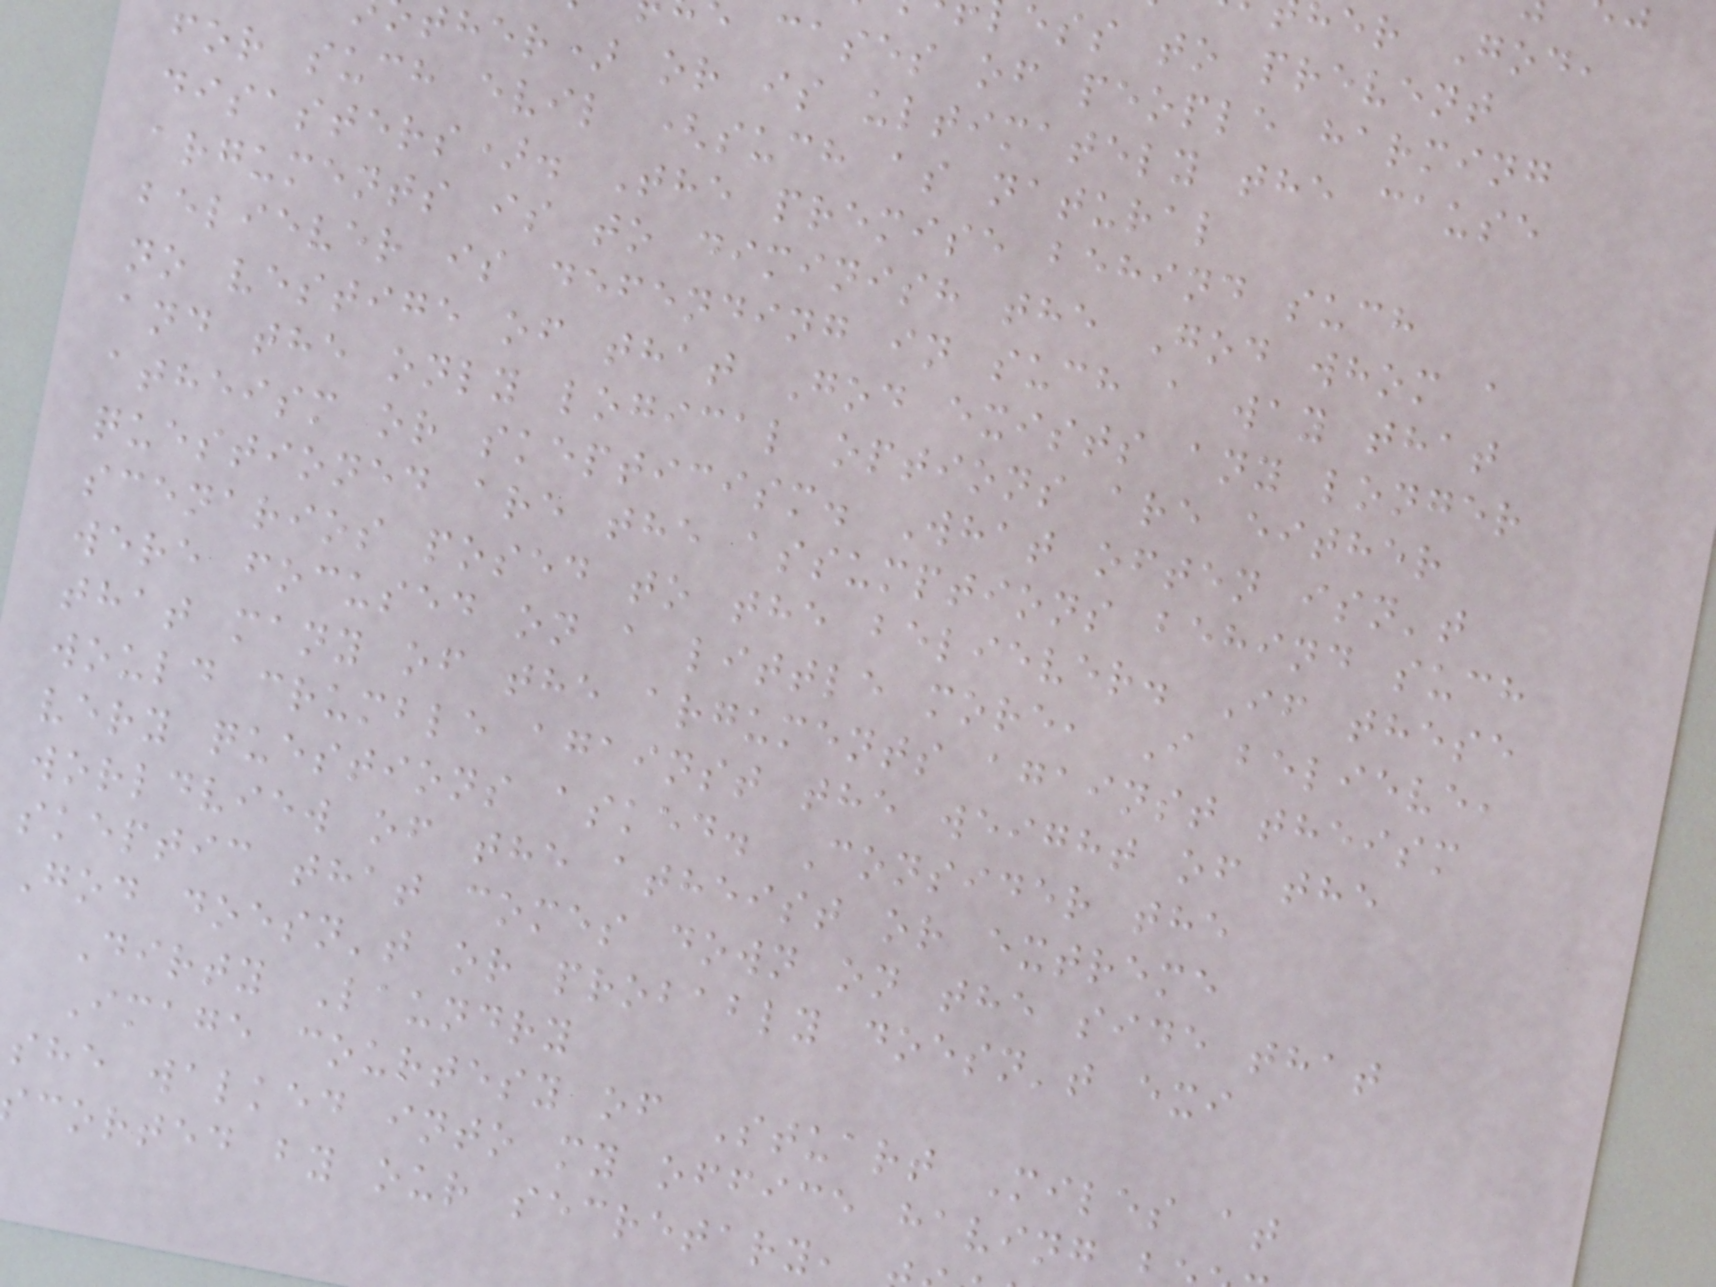ess to prevent
cases of people harming
ther) or is ultimately the cause
for such evil (such as natural
disasters). The premise behind such
arguments is to diminish the God whom a
believer is defending in such a way that
no vestige of that God exists any longer
and the only logical options are either
atheism or skepticism. What often isn't
questioned are the assumptions behind such
scenarios posed to the believer. If these
were focused on a little more, I believe,
that many of the arguments against theism
would crumble against the weight of the
very questions asked. Consider the
worldview of the atheist or extreme
skeptic that comes down on the side that
God doesn't or probably doesn't exi
Dirty Laundry
Image courtesy of Stuart Miles at
she walked into my office having
corted by our secretary,
